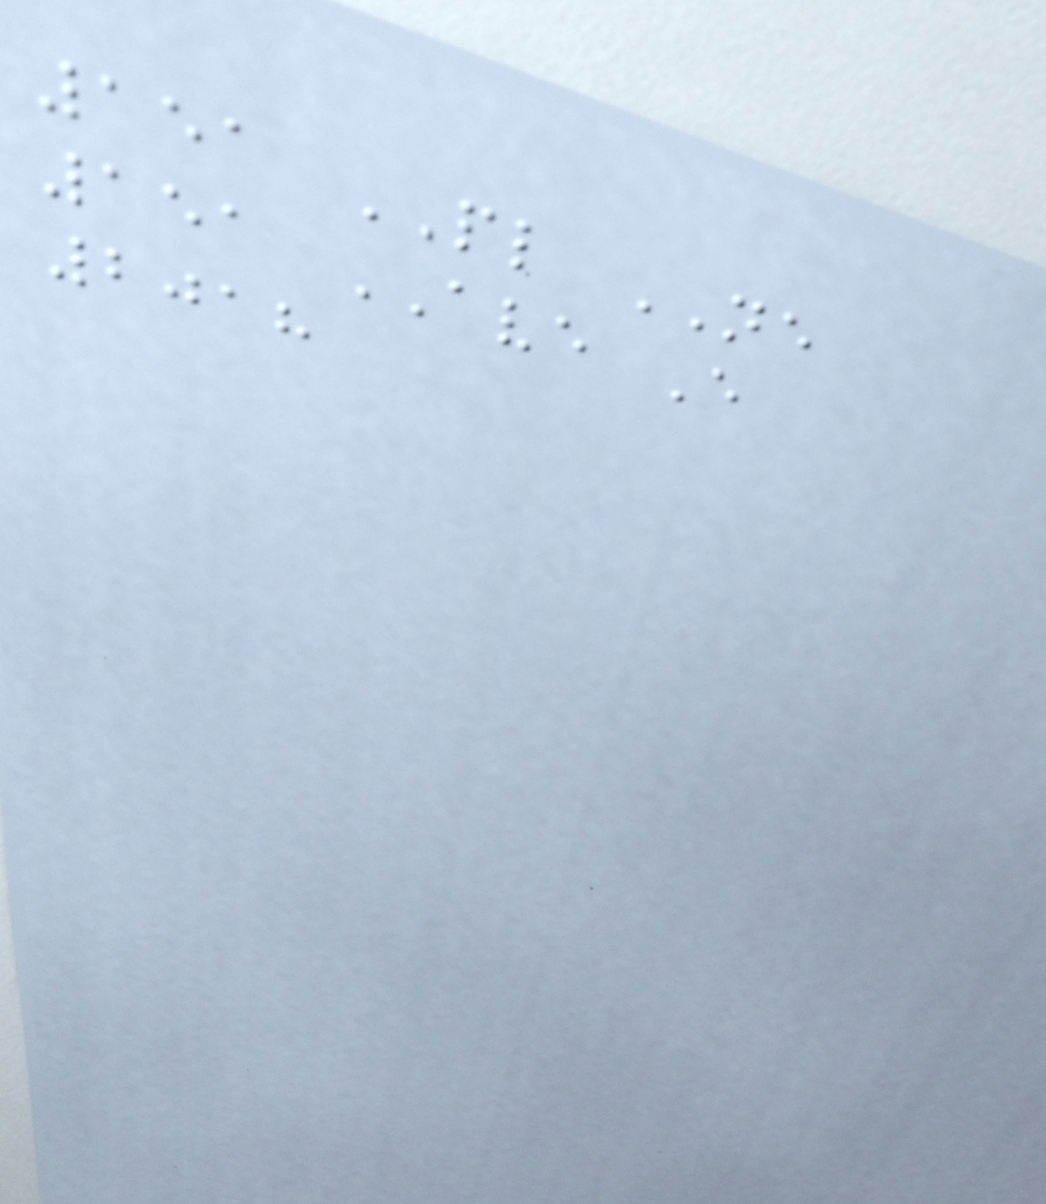151 PL NE
151 AVE E
2018
